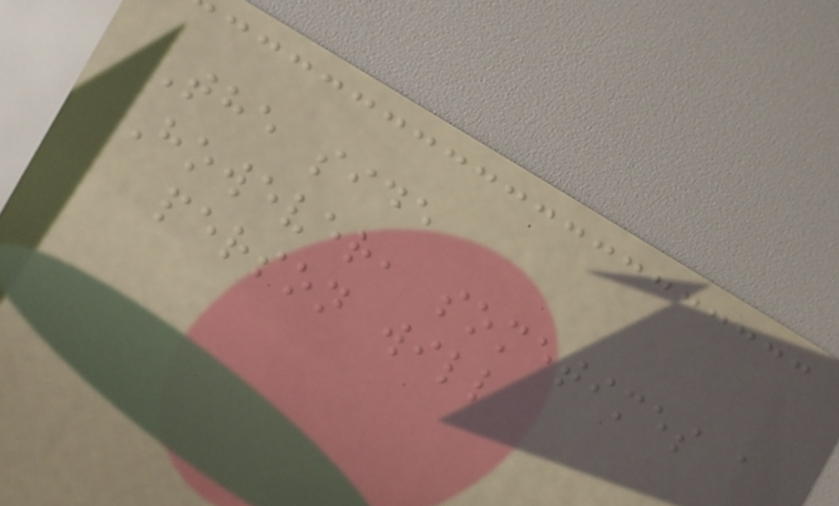The side
However, sometimes a
person will
